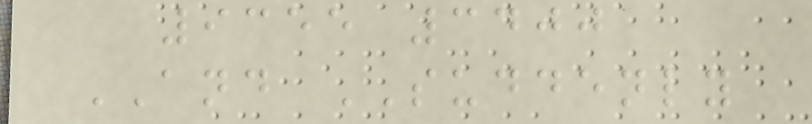9355 3400
AND SUDDENLY
